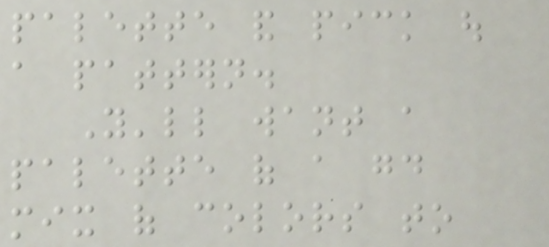palette and pick out
a pattern.
You'll want a
palette of a good
mix of colors to
